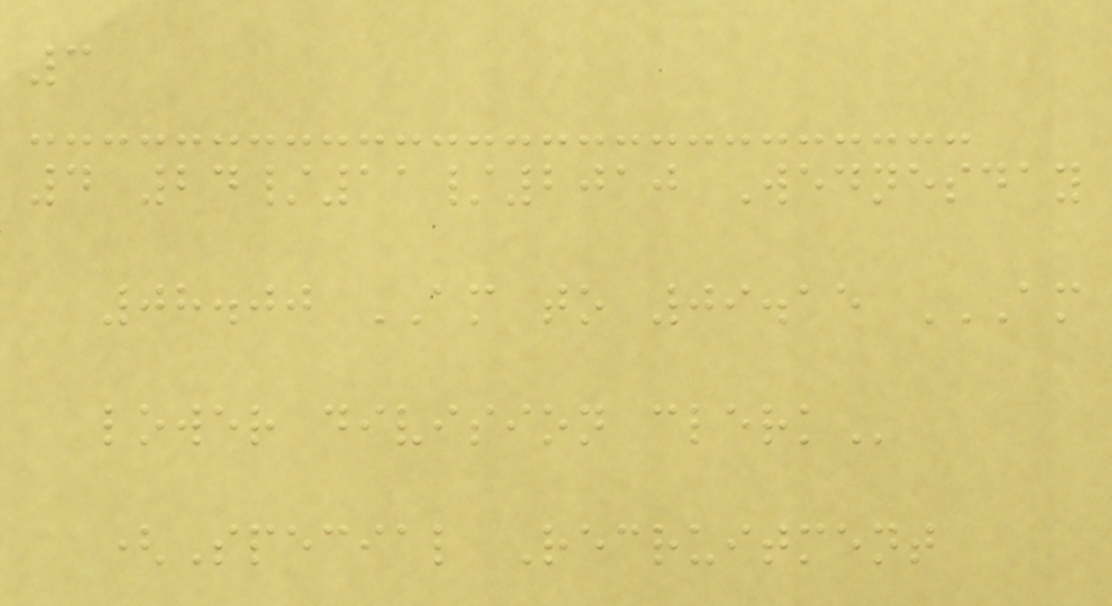3
4 24/11/2010 Wednesday
08.00 AM to 09.15 AM
LOWER DIVISION CLERK
(Special Recruitment
